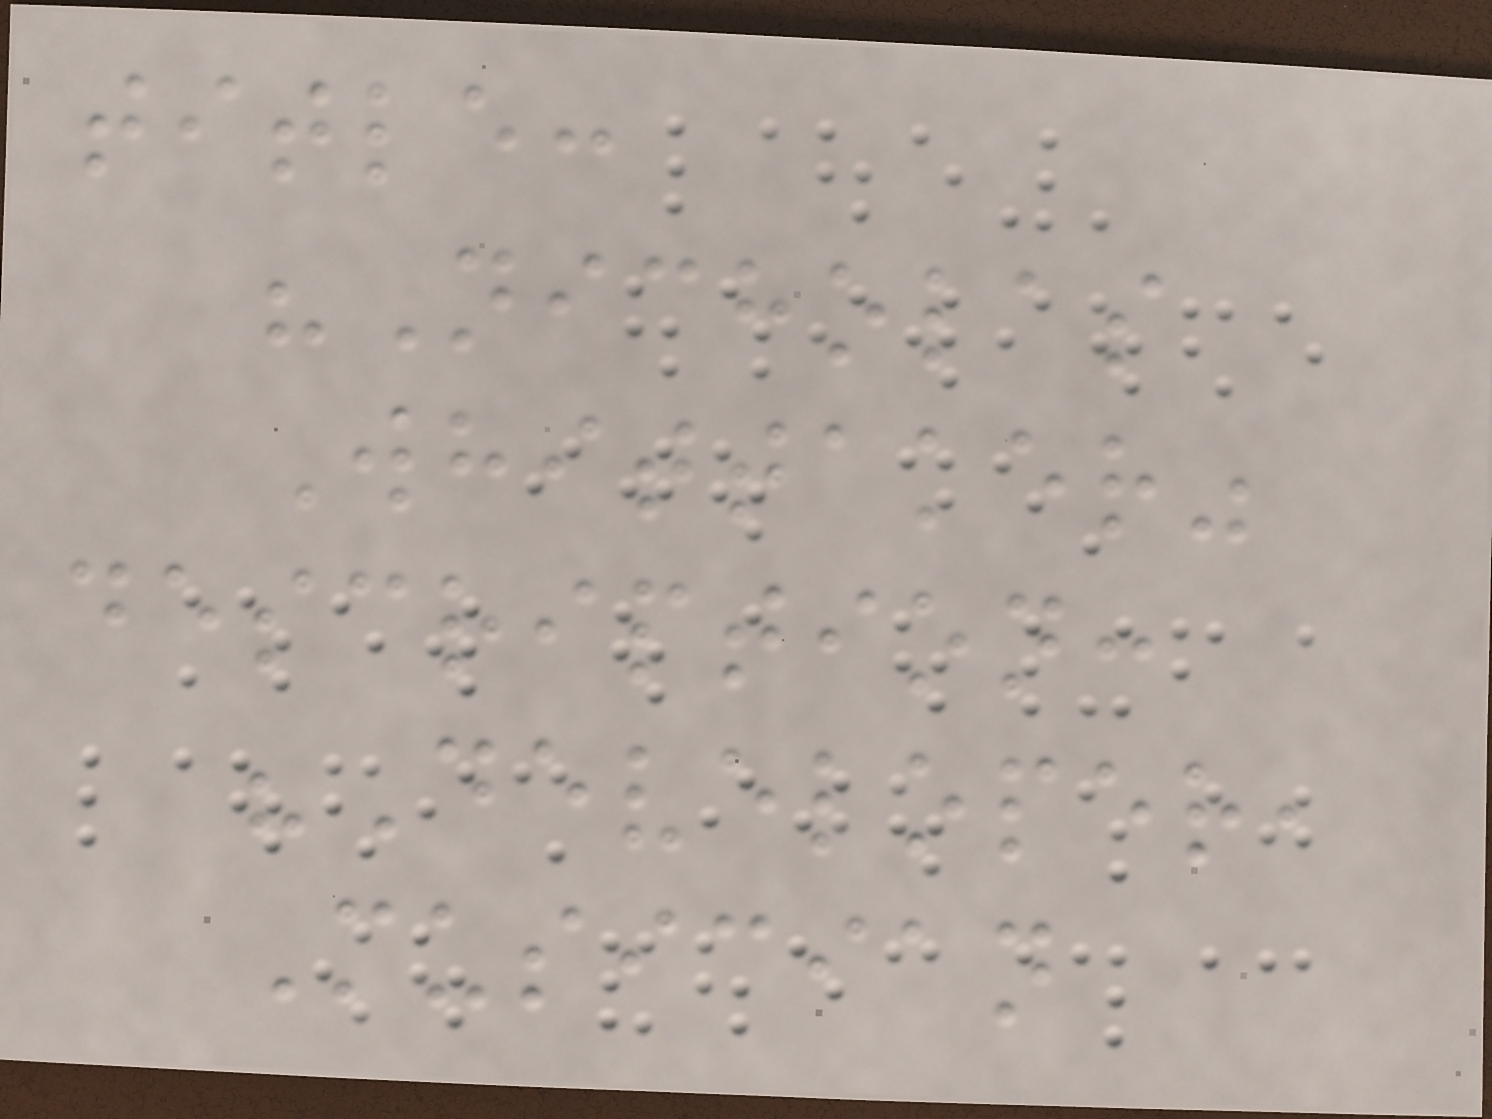title:
"Nicholas
Whittaker"
description:
"Developer,
Musician
